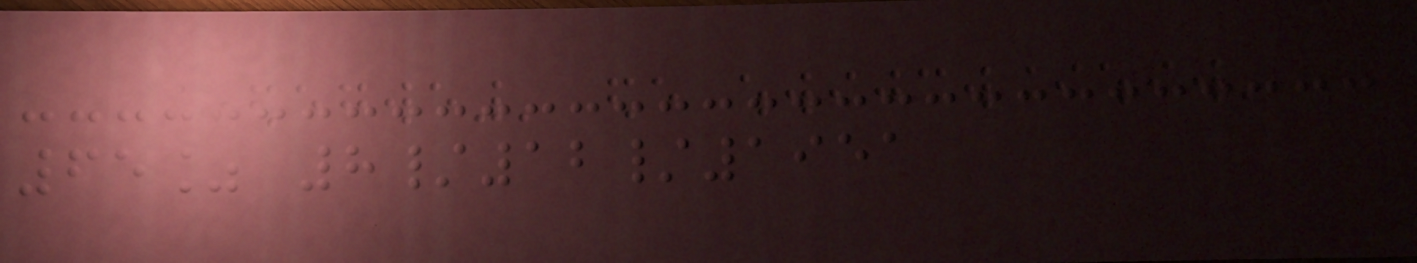65% 8/12/1951
